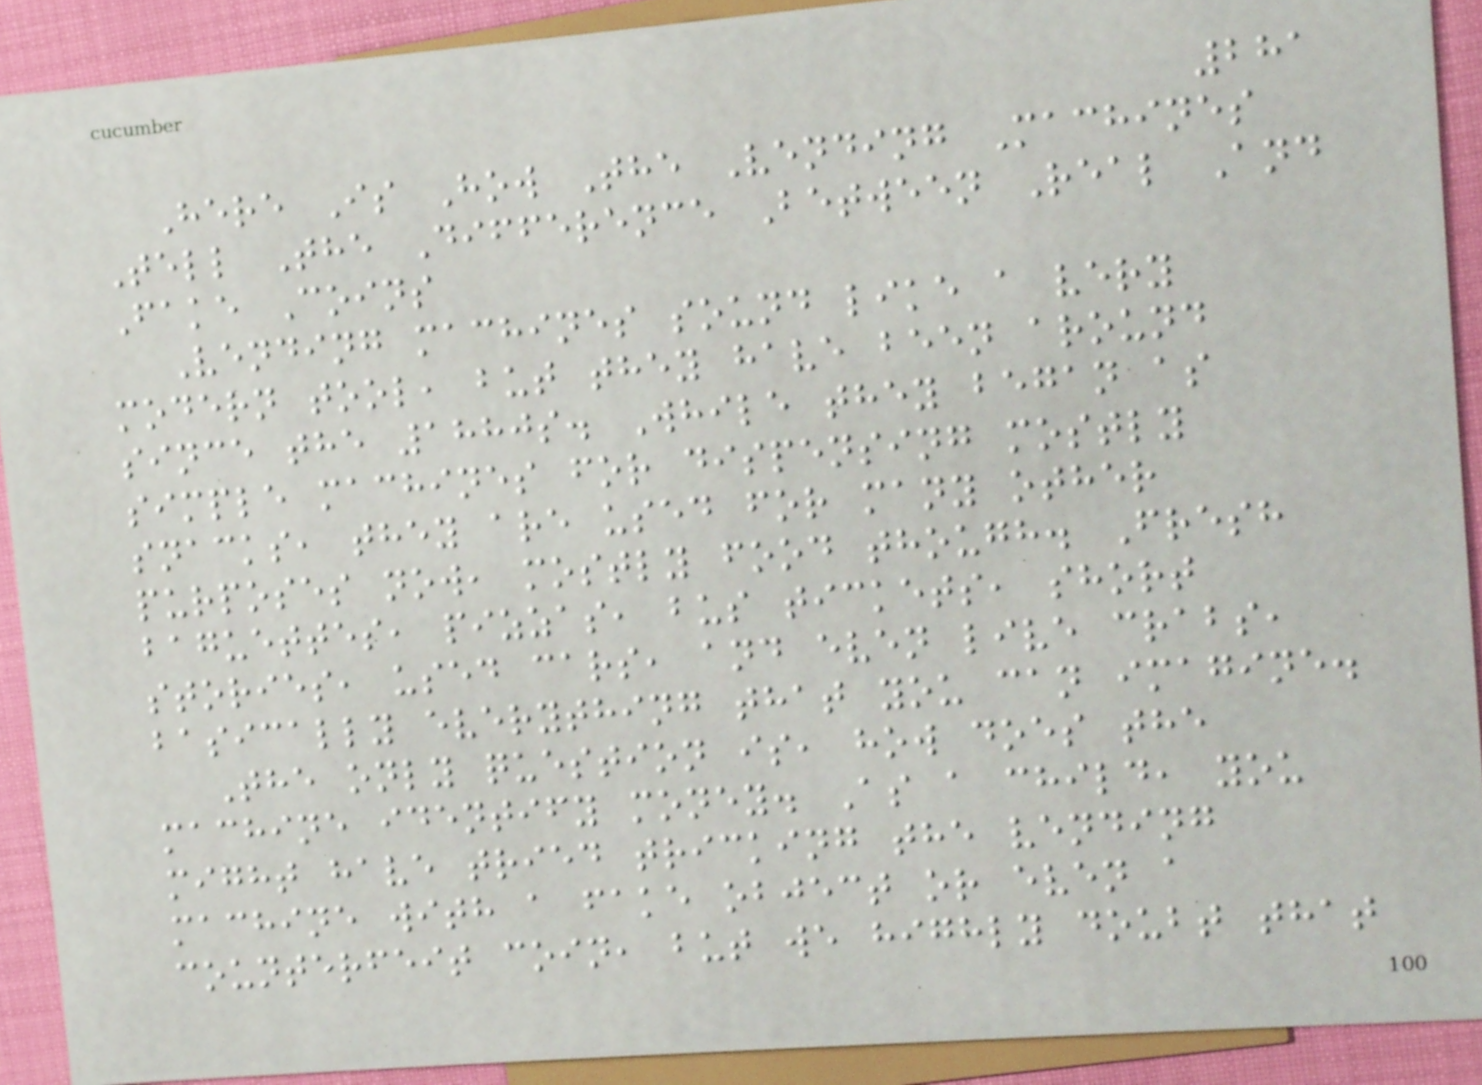281
Here Is How The Vending Machines
Tell The Difference Between Real And
Fake Coins
Vending machines sound like a very
modern tool, but they have been around
since the 1880s. While they began as
simple machines for dispensing mostly
snacks, they are used for many other
purposes now, mostly food though. Fresh
baguettes, pizzas, bus tickets, short
stories, used cars, and even live crabs,
basically everything that you can imagine.
The only question is, how does the
machine identify money. As a child, you
might have tried tricking the vending
machine with a fake object or even a
counterfeit coin, but we highly doubt that
